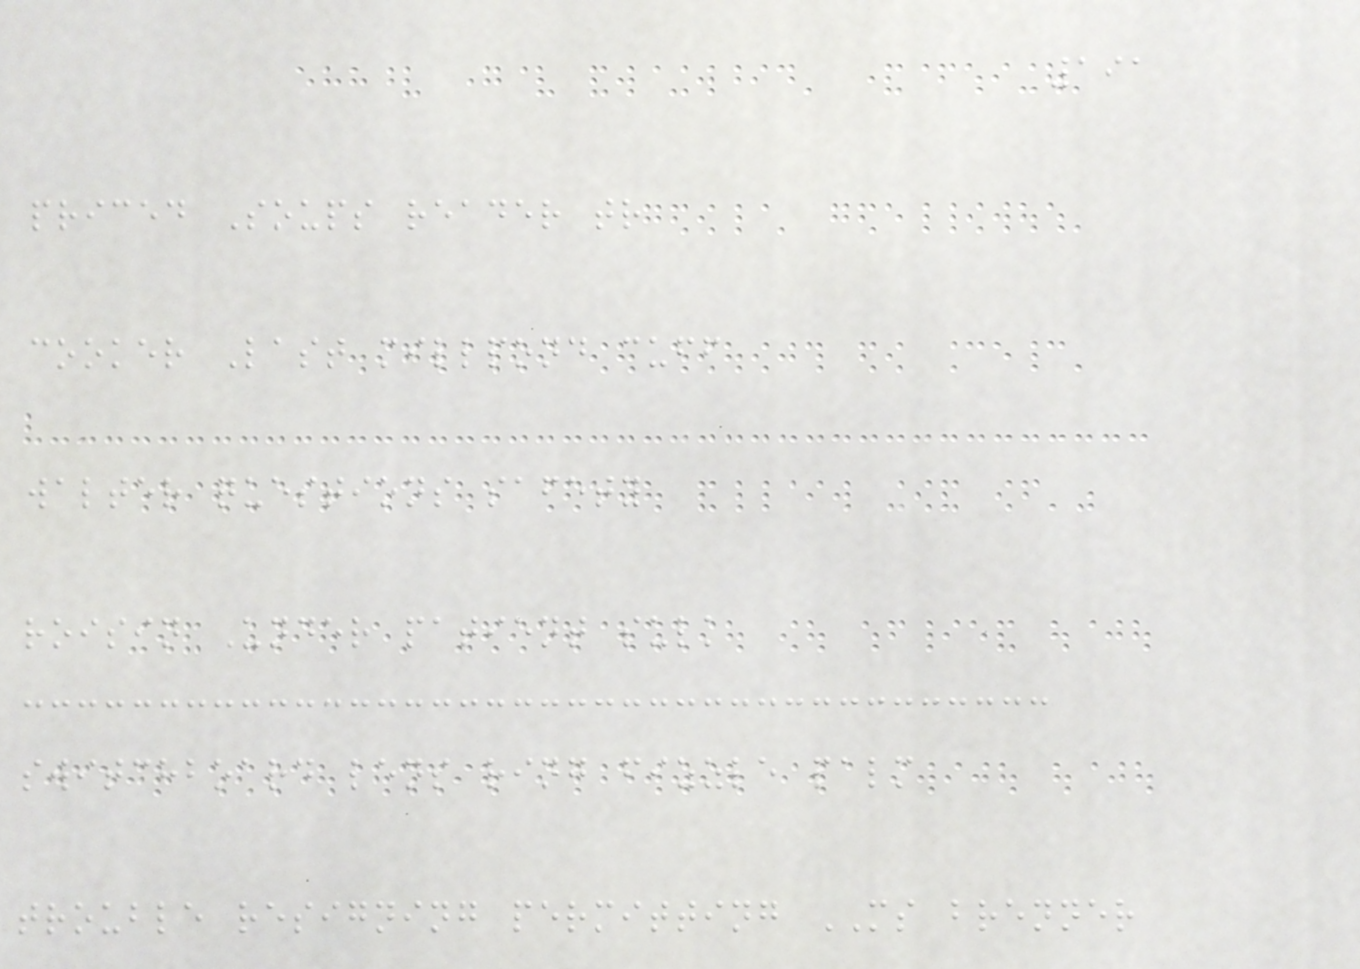191
priced Soups reader tr
cooker Last millpond cuff
walter questions safety
roisin Under patient sulk
switchboard lens ring fizzle palm
trouble resigning permitting MS brenner
